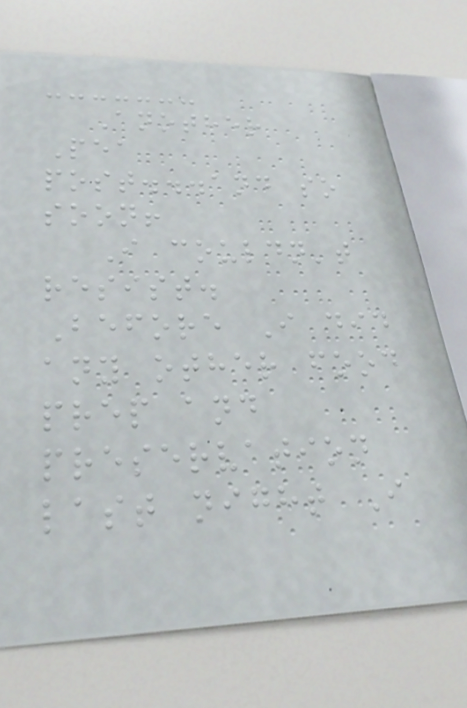Another
Pea
post...and so
soon!
I couldn't
resist.
Before I did
any other food
prep and
preservation
last night I
